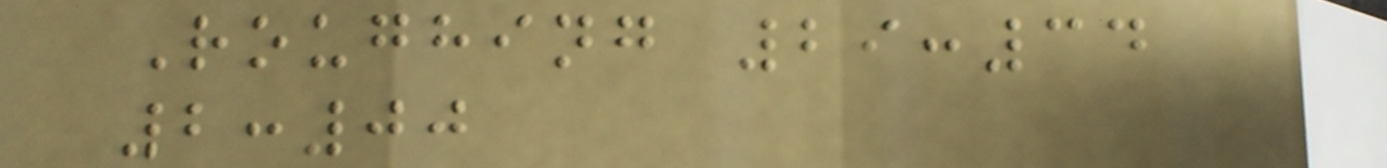Roughing 29:34
2:00
